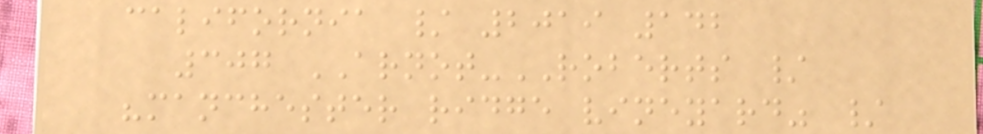california / 2019 142
307 ARNOT-ROBERTS /
"manchester ridge vineyard" /
